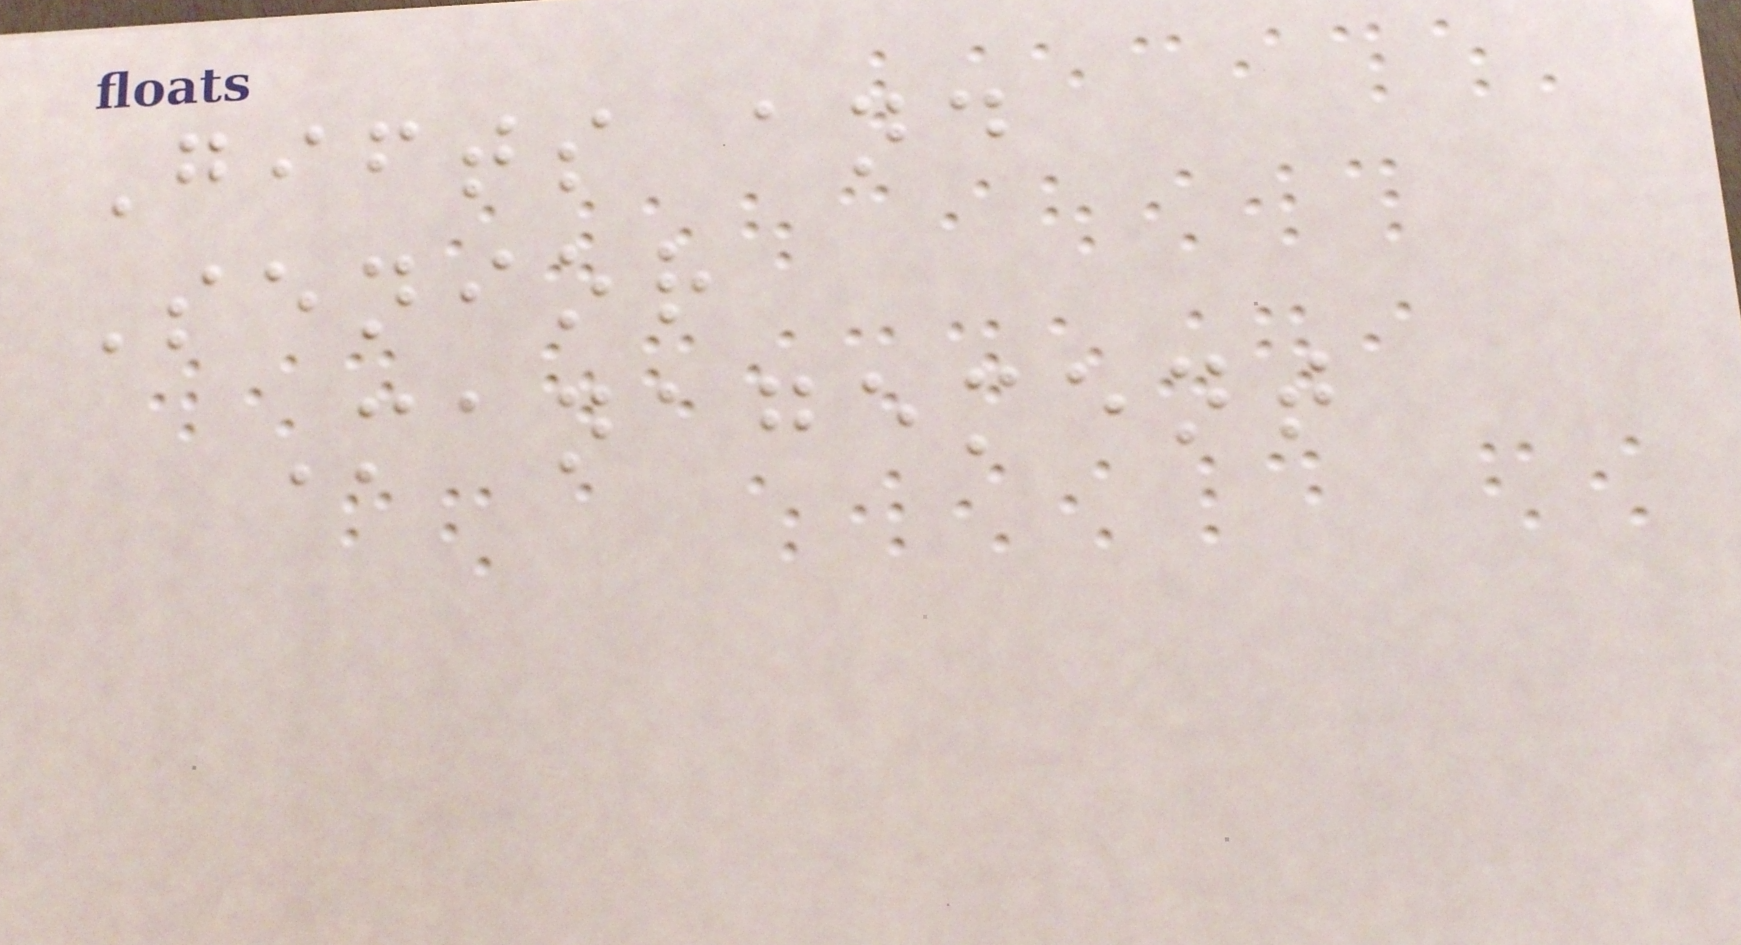Gifts and
Senior
Management
